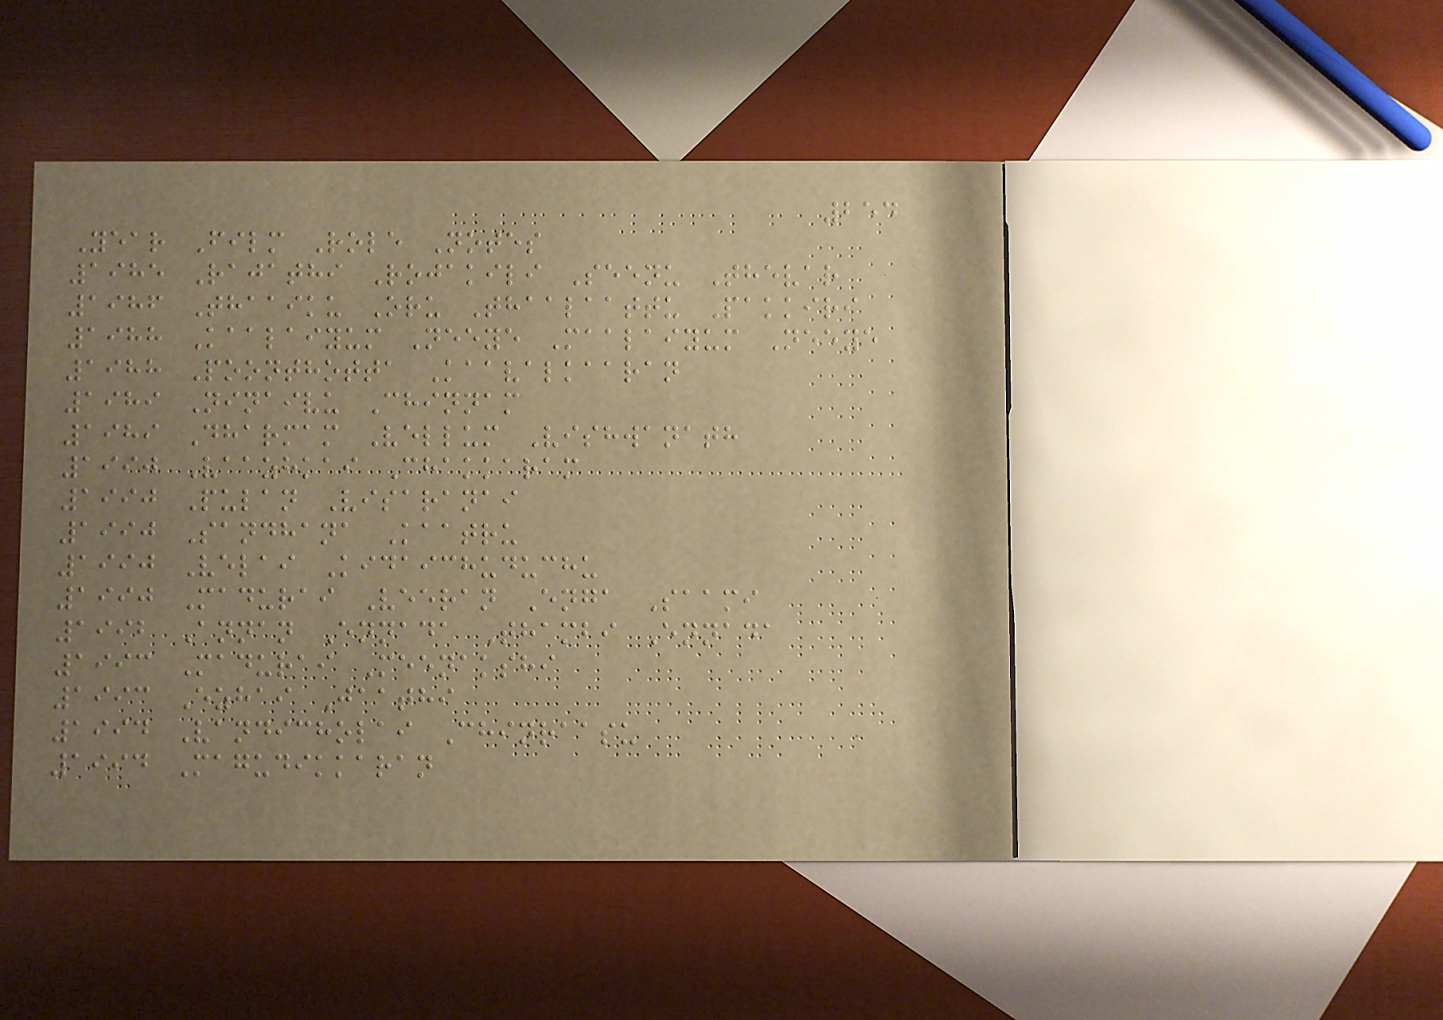254
Year Film Role Notes
1985 Rajathi Rojakili Seenu Thevar
1986 Thaaiku Oru Thaalaattu Pakkiri
1988 Kaalaiyum Neeye Maalaiyum Neeye
1988 Poonthotta Kaavalkaaran
1989 Ninaivu Chinnam
1989 Dharmam Vellum Vishwanath
1990 Vaazhkai Chakkaram
1990 Pulan Visaranai
1990 Sandhana Kaatru
1990 Velai Kidaichuduchu
1990 Madurai Veeran Enga Saami
1992 Annan Ennada Thambi Ennada
1993 Madurai Meenakshi
1993 Ezhai Jaathi
1994 Vandicholai Chinraasu
1994 Magudikkaran
